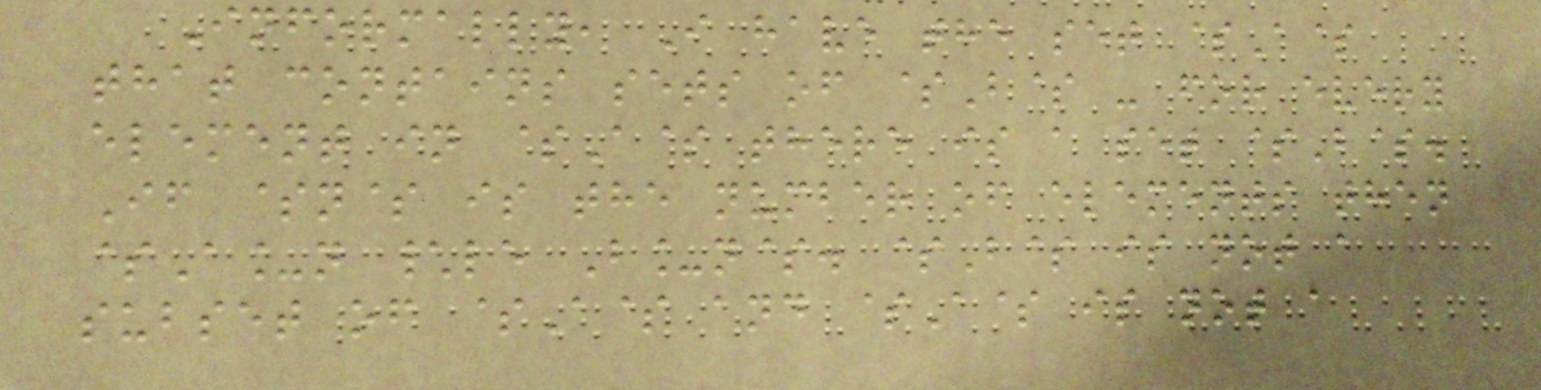Informally, I have the set $A$
that contains sets of $B$ - for every
element in $A$ there is a set $B$.
If $n$ is the number of elements then
$A_n \le B_n$. $B$ is not a
subset of $A$ and $A$ is not a
